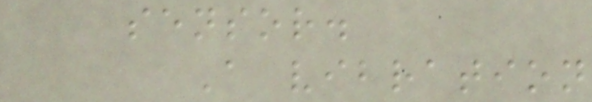sensor.
A vibration
